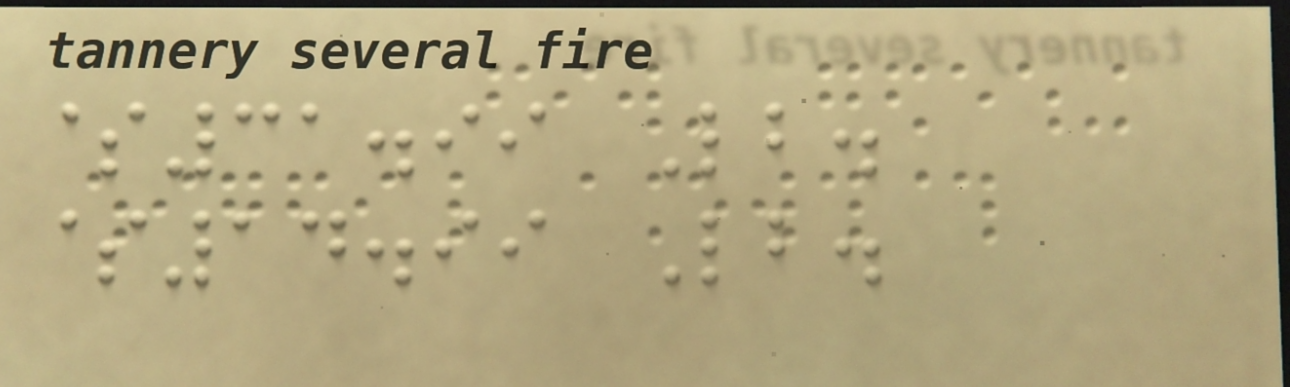$31.99 Lb.
$14.99 Lb.
